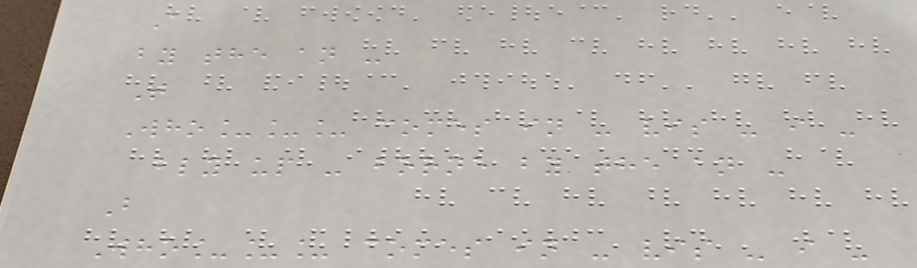A
by the an -
T
Who___ comes in - vis - i -
bly up - borne by the an -
B
Who___ comes in - vis - i -
